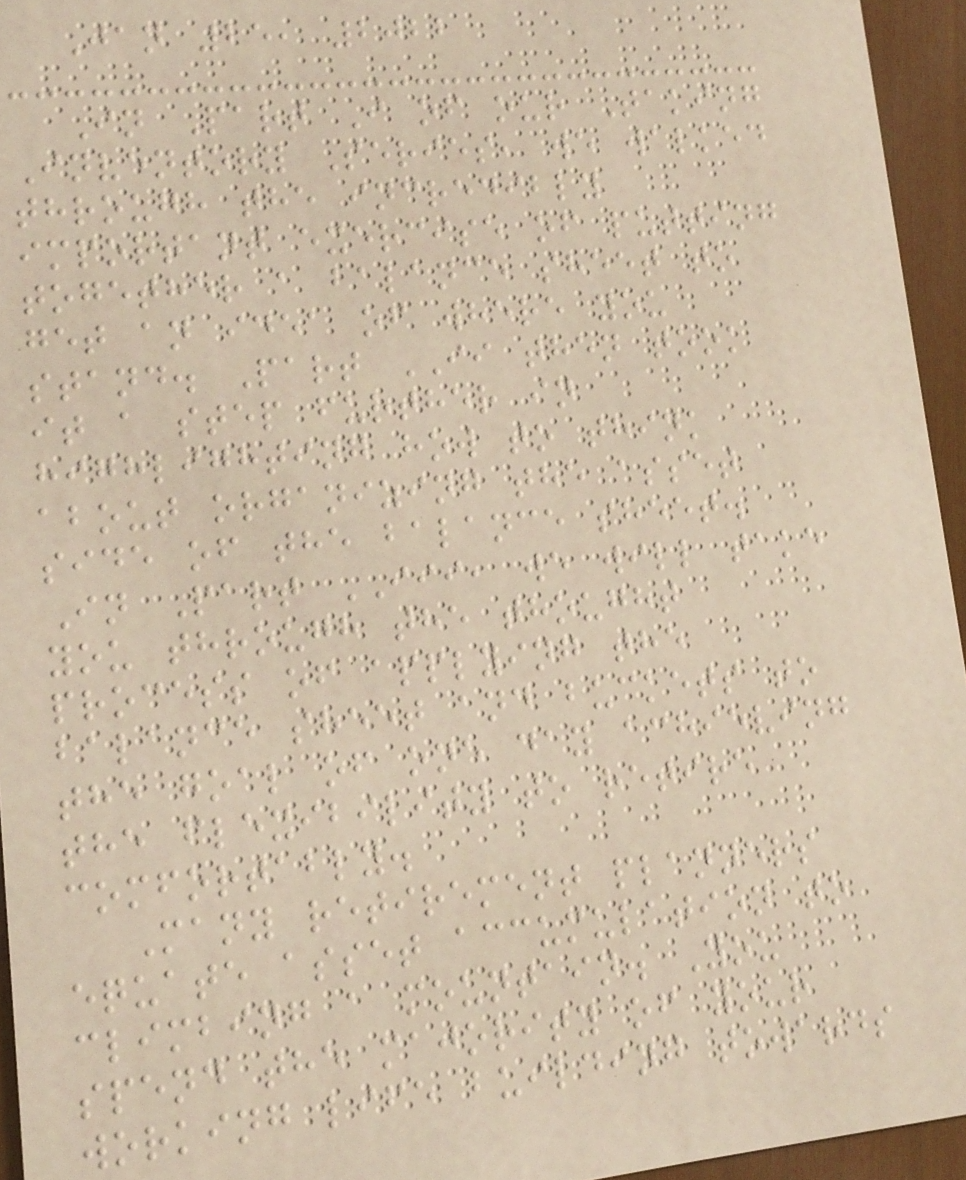Jan 25, 2022
In Part I of our Taking
Inventory Series, we walked
through the incredibly
important exercise of putting
together a balance sheet to
get an idea of where you
stand. Part II then took
it a step further in
highlighting how to think
about organizing the asset
side of the balance sheet.
In Part III, we will take
you through the thought
process of applying the
balance sheet and buckets to
the goal of one day achieving
the flexibility to retire
comfortably.
Many retirement planners
equate asset accumulation to
climbing a mountain. You
spend the majority of your
working life building towards
